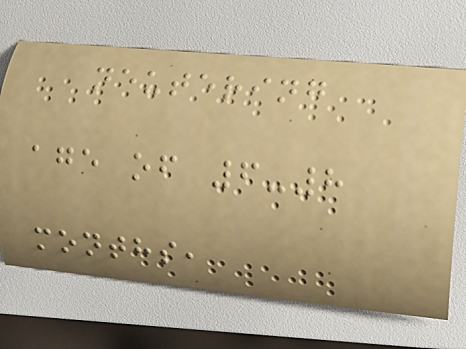neutering
age of 6-8
months,
